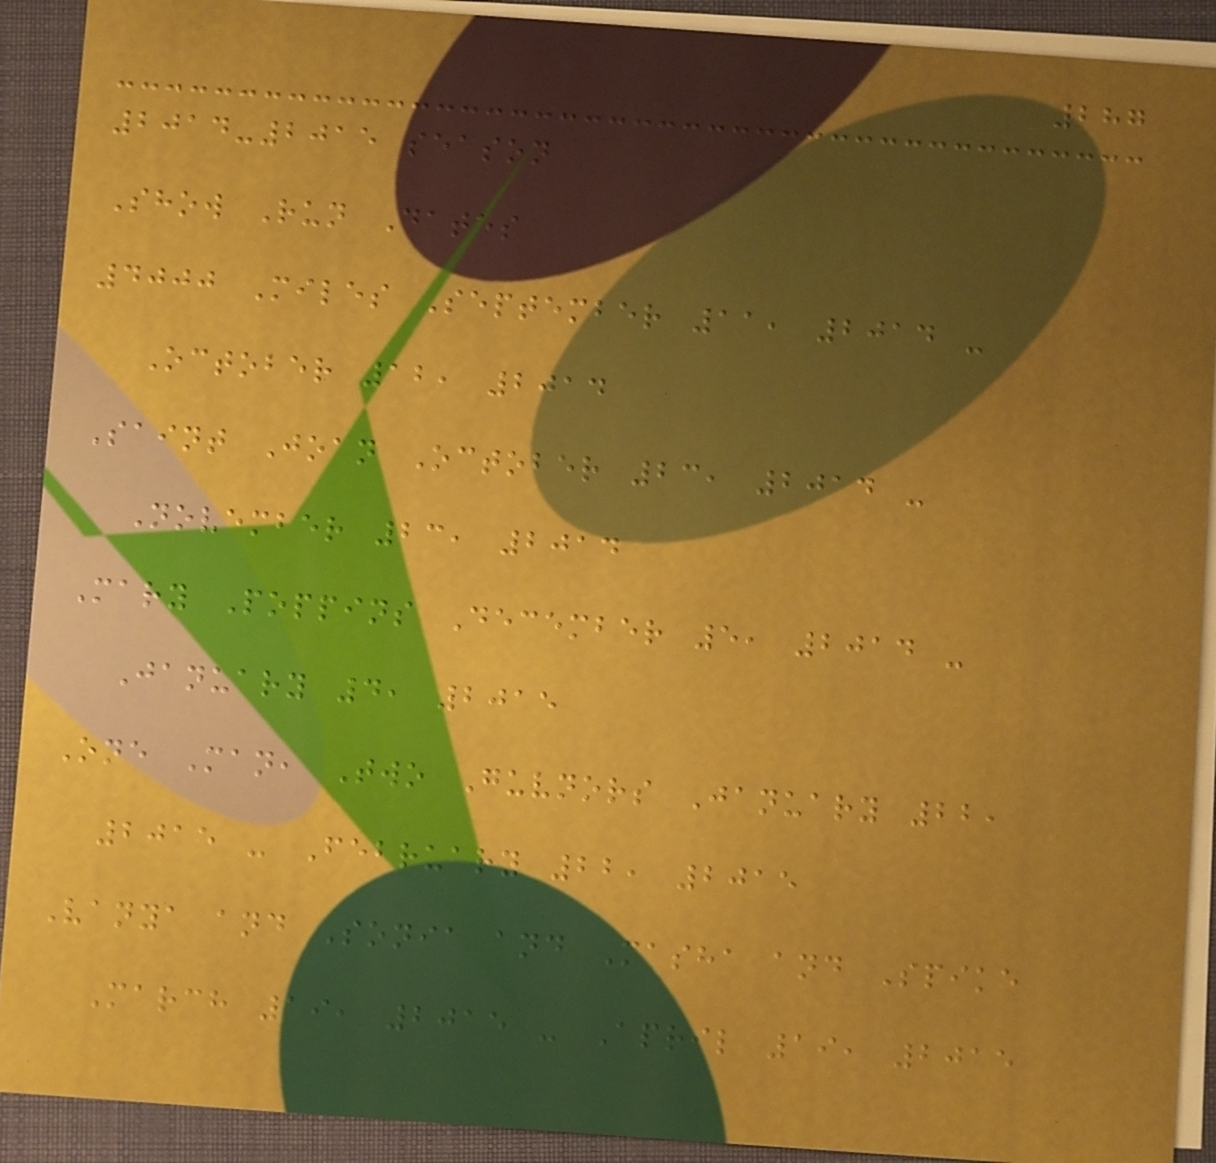287
2014-2015 season
Show Run Dates
4000 Miles September 11, 2014 -
October 12, 2014
Saint Joan October 23, 2014 -
November 23, 2014
Mary Poppins December 5, 2014 -
January 4, 2015
One Man, Two Guvnors January 22,
2015 - February 22, 2015
Vanya and Sonia and Masha and Spike
March 19, 2015 - April 19, 2015
